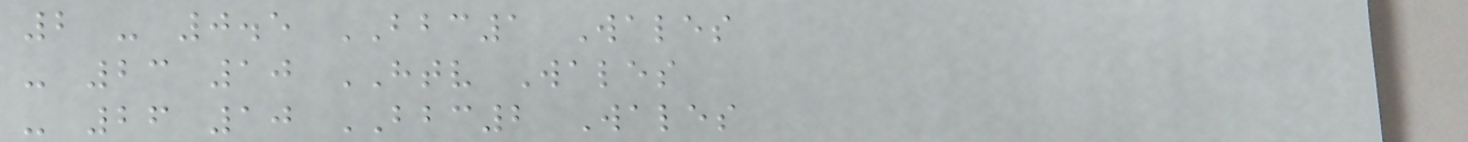2 - 0.5 BBC1 Wales
- 23 10 HTV Wales
- 26 10 BBC2 Wales
